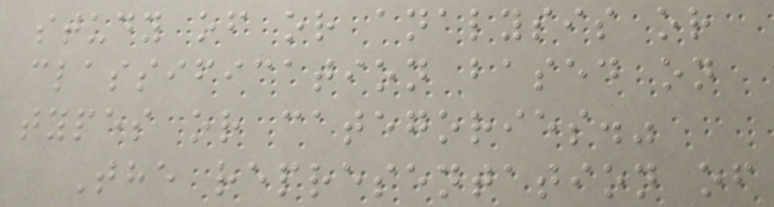study of or analysis or
classification based on
types or categories."
The representation of
